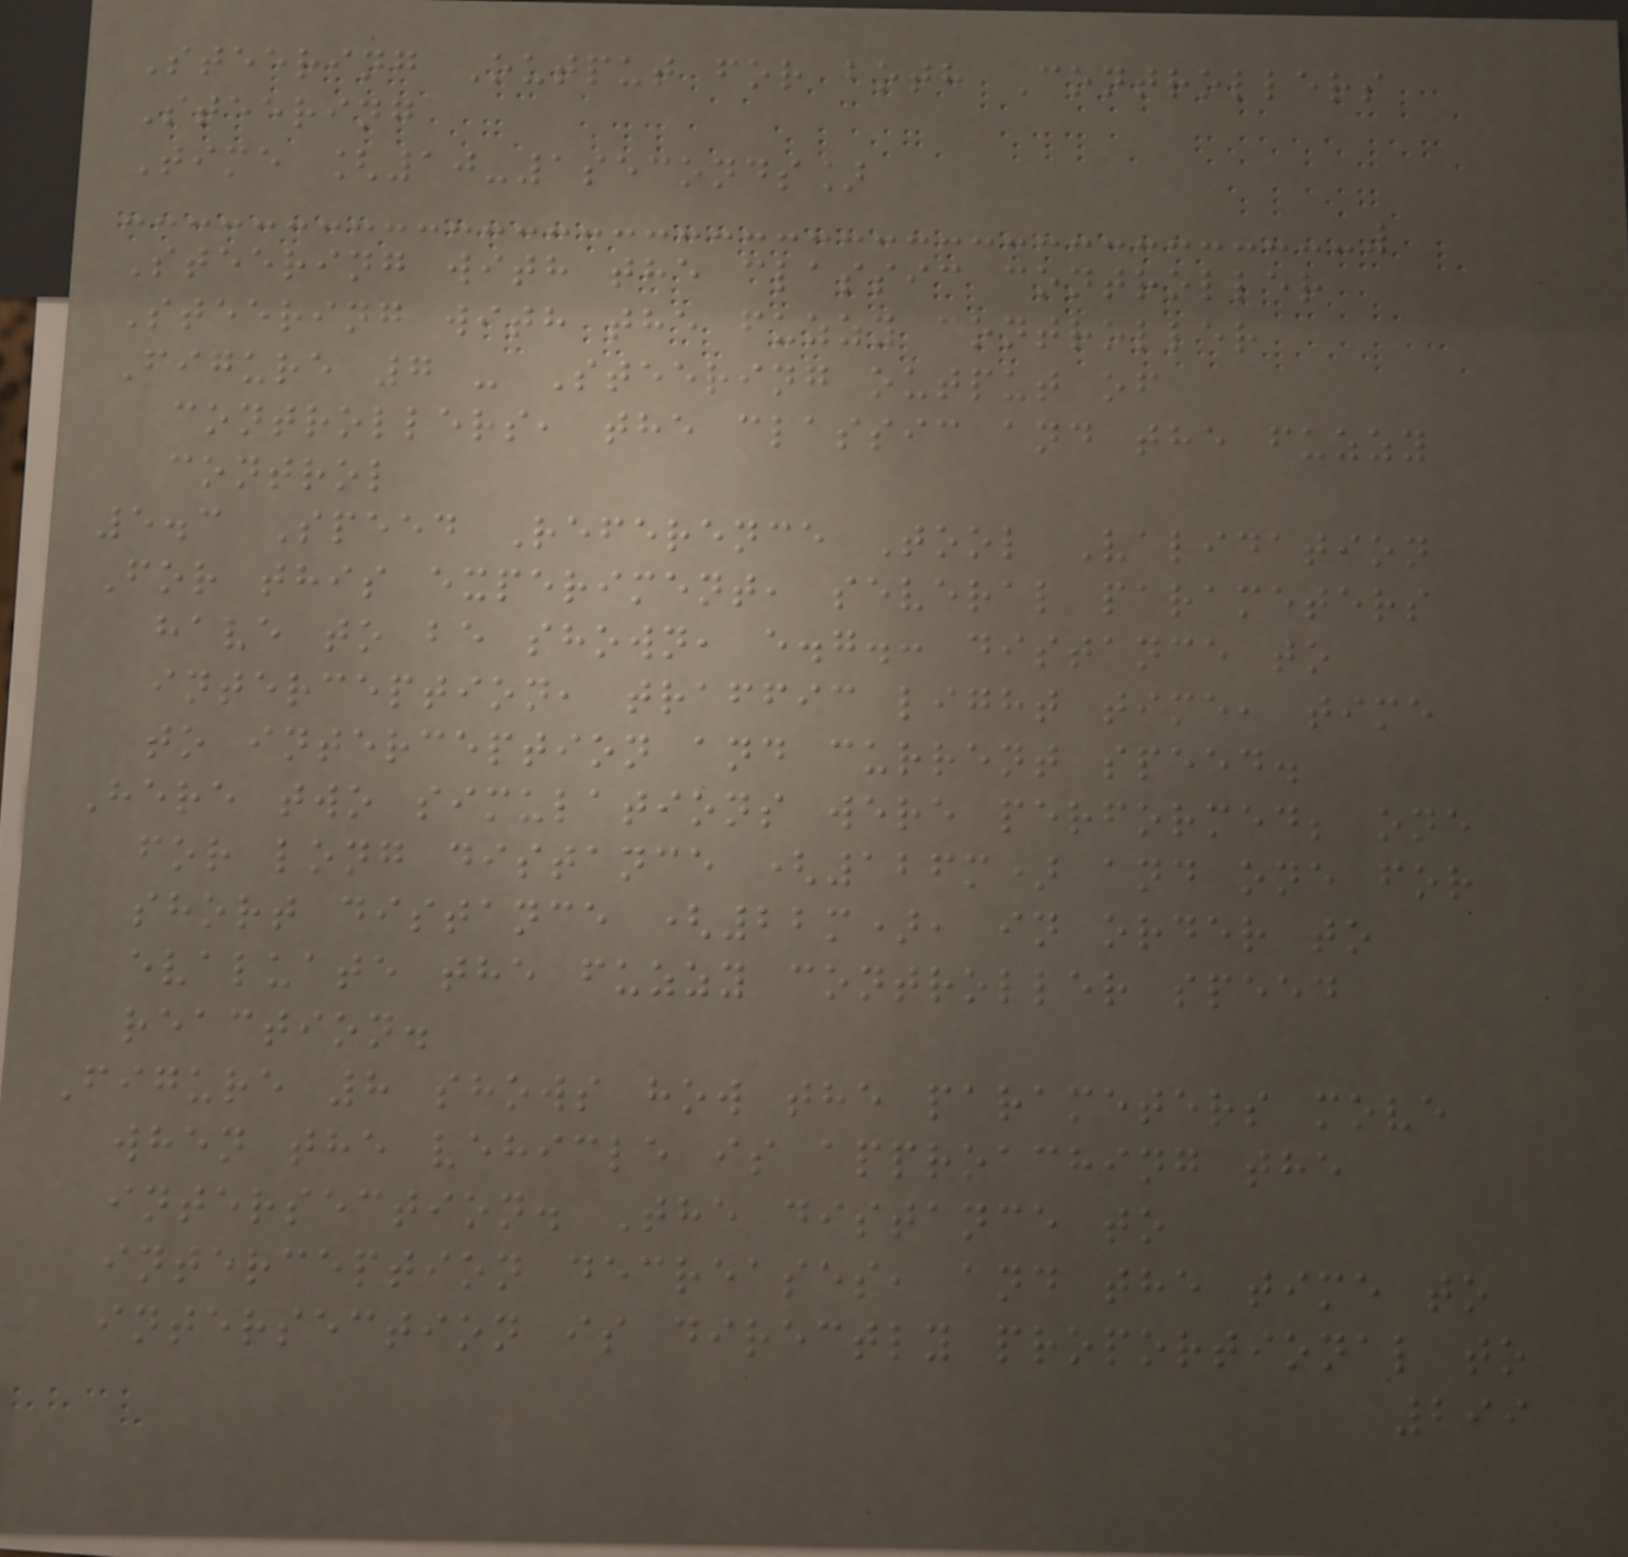Steering Output for both Controllers
Steering
Time [10-1seconds]
Steering with the classic controller
Steering with the fuzzy controller
Figure 7 - Steering output of
controllers, the classic and the fuzzy
control
5.3 Speed Reference Tool Validation
For this experiment, several parameters
have to be shown, e.g.: distance to
interception, traffic light time, time
to interception and current speed.
Here two simulations were performed; one
for long distance (126m) and one for
short distance (22m), in order to
evaluate the fuzzy controller speed
reaction.
Figure 8 shows how the parameters move
when the vehicle is approaching the
intersection. The distance to
interception decreases, and the time to
intersection is directly proportional to
299
